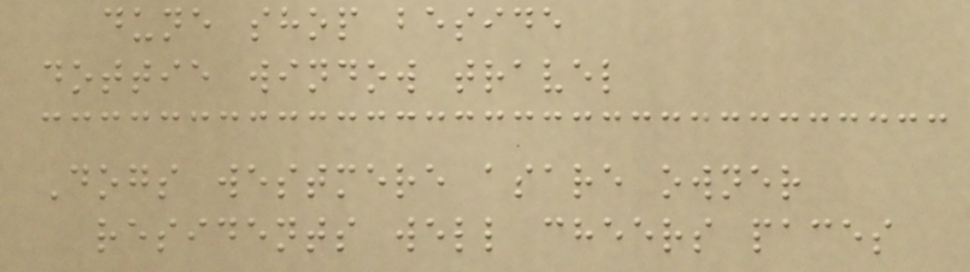dune shop beside
dottie window travel
Dogs westmere asare owner
residents well cheers paces
